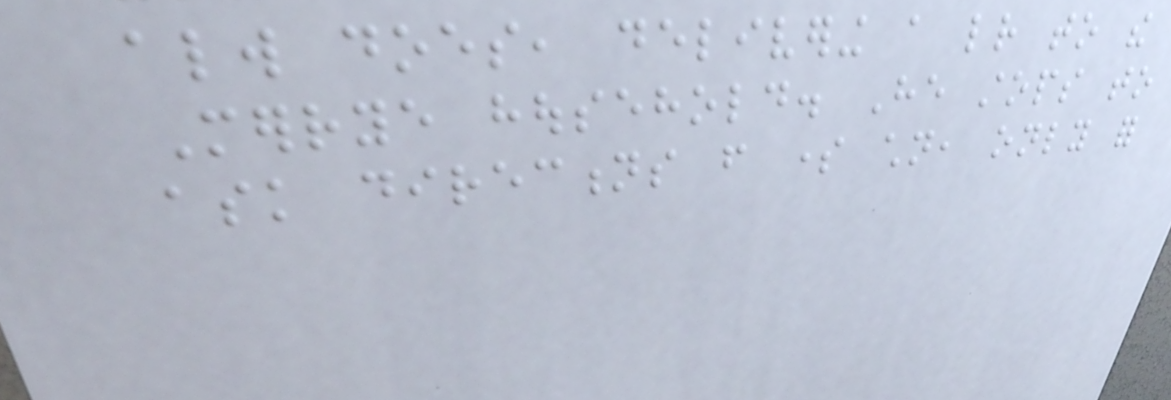always does, delivering a letter to the
Merrye household. He stops to
ask directions from some children, only for
